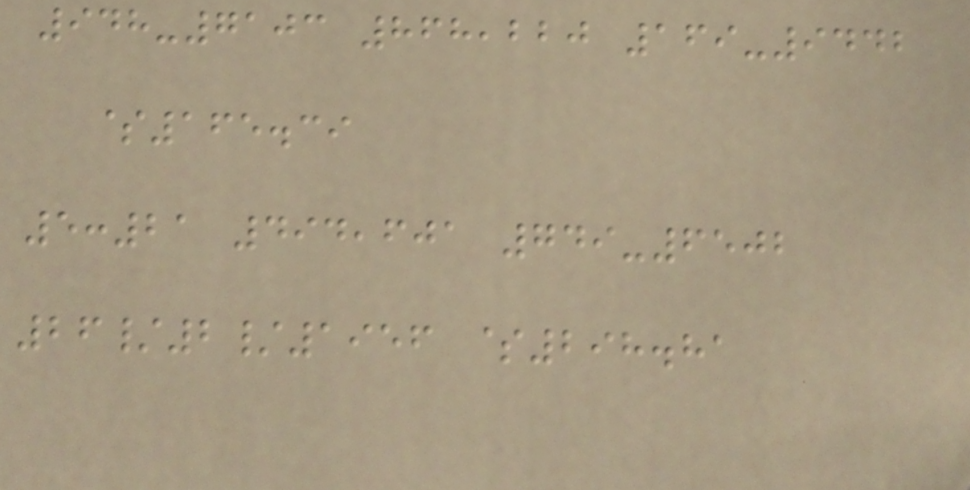948-7103 868,220 169-9442
$165.39
5:21 494,601 749-6502
26/2/1956 $298.81
